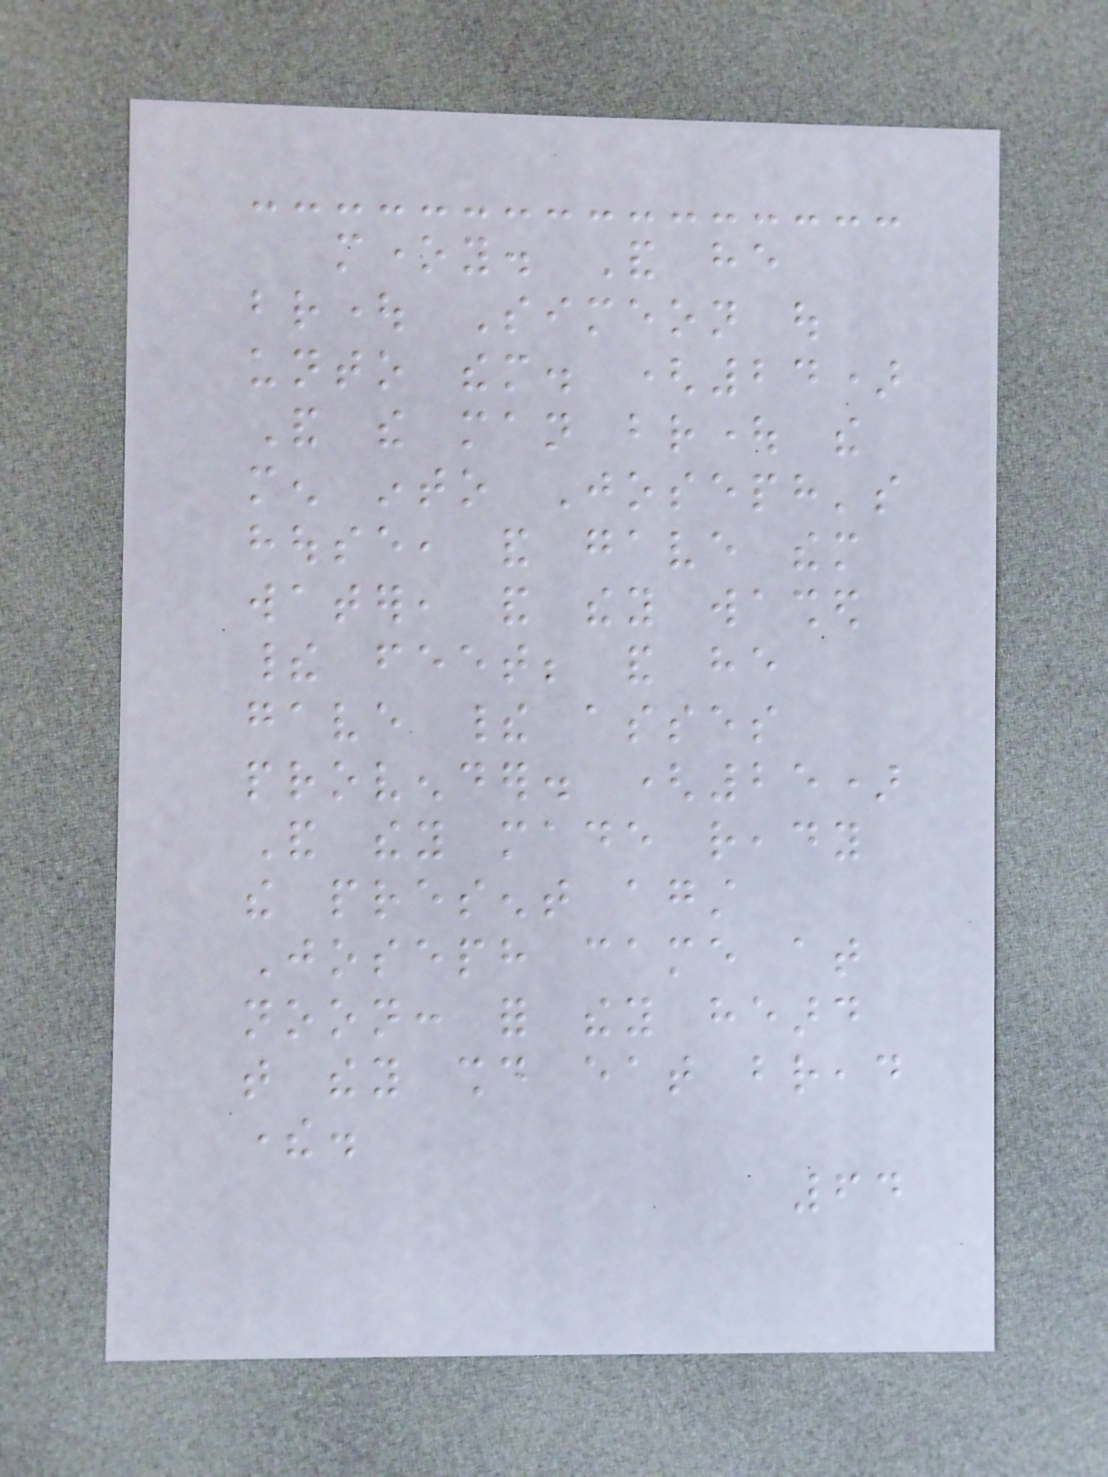money. And he
brought Simeon out
unto them. (24)
And the man brought the
men into Joseph's
house, and gave them
water, and they washed
their feet; and he
gave their asses
provender. (25)
And they made ready
the present against
Joseph came at
noon: for they heard
that they should eat bread
there.
64
